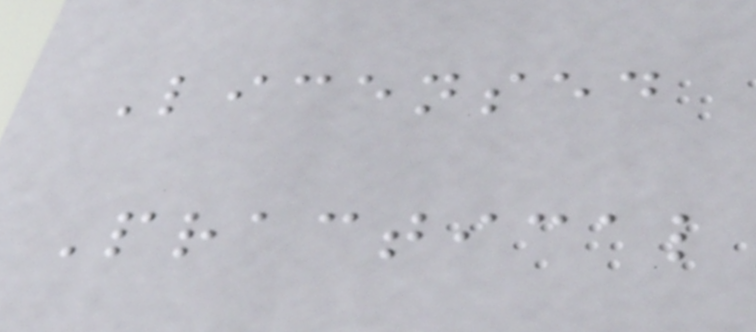Licensed
Practical
